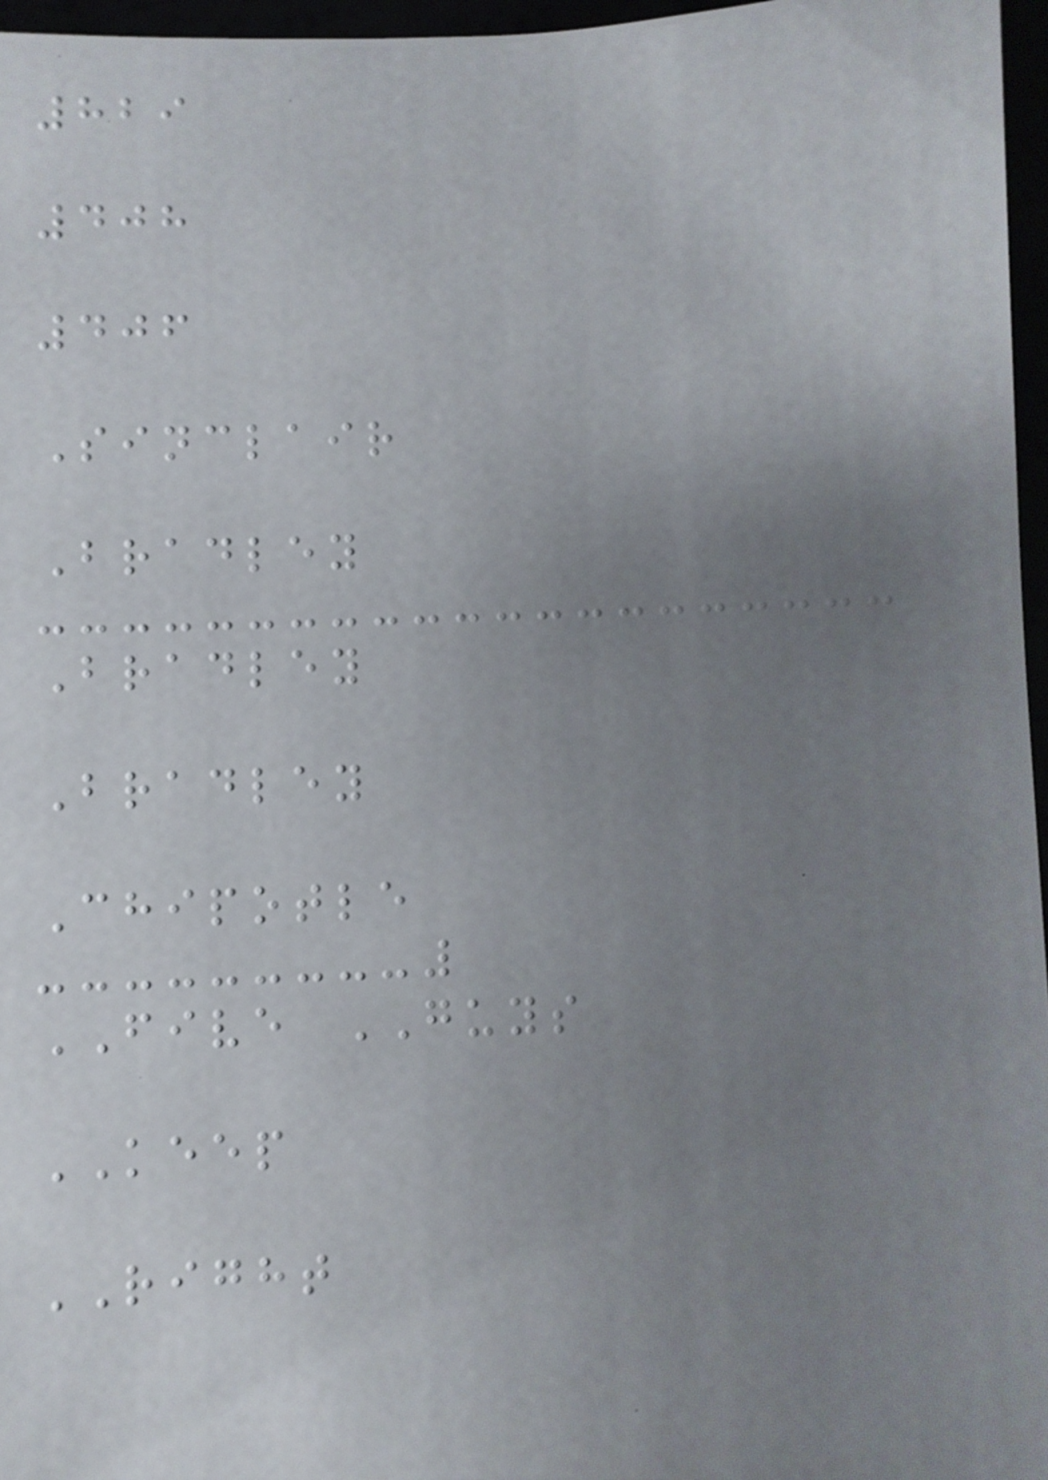829
408
406
Sinclair
Bradley
Bradley
Bradley
Chipotle
FIVE GUYS
KEEP
RIGHT
